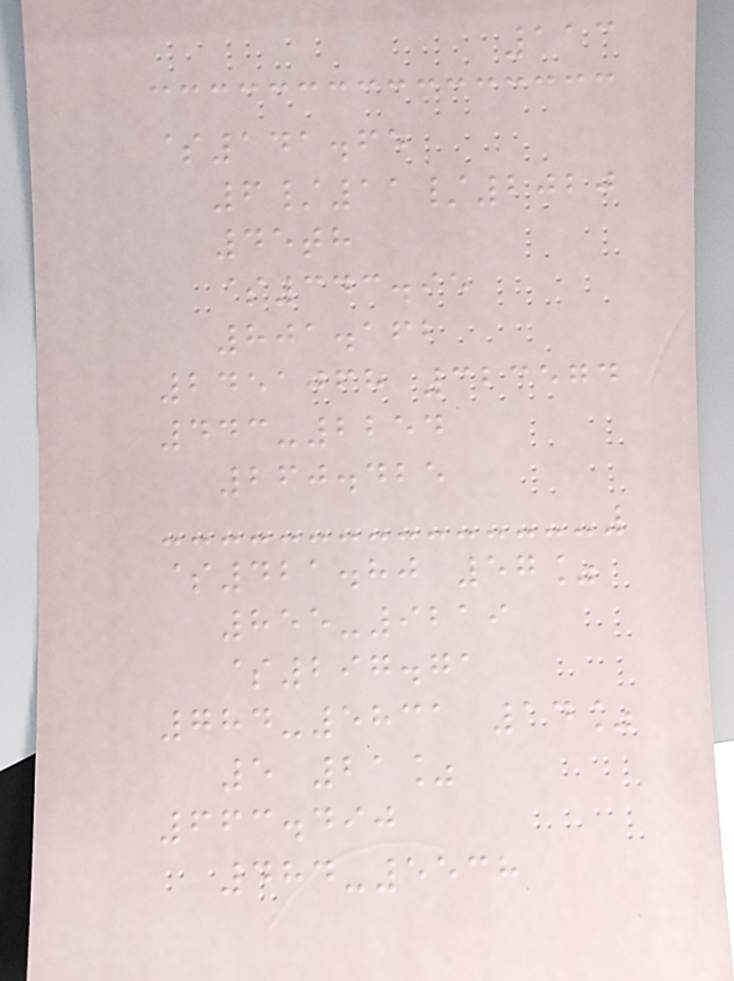113
$141.65
6/11/2020
45th
$343.95
801.162
2451068 323574
443-2254
260.425
$421.80 57%
855-9219
$297.71
784-5831 14%
5 21%
663.490
484-5538
